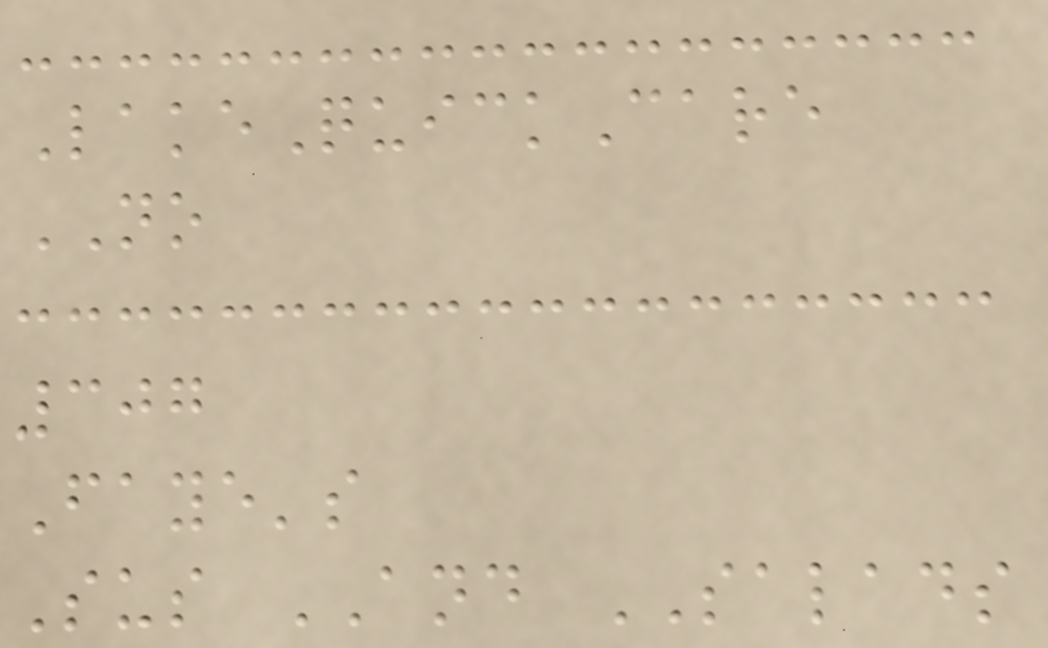LakeQuickCare
NO
307
Faye's
Sus AND SALADS
